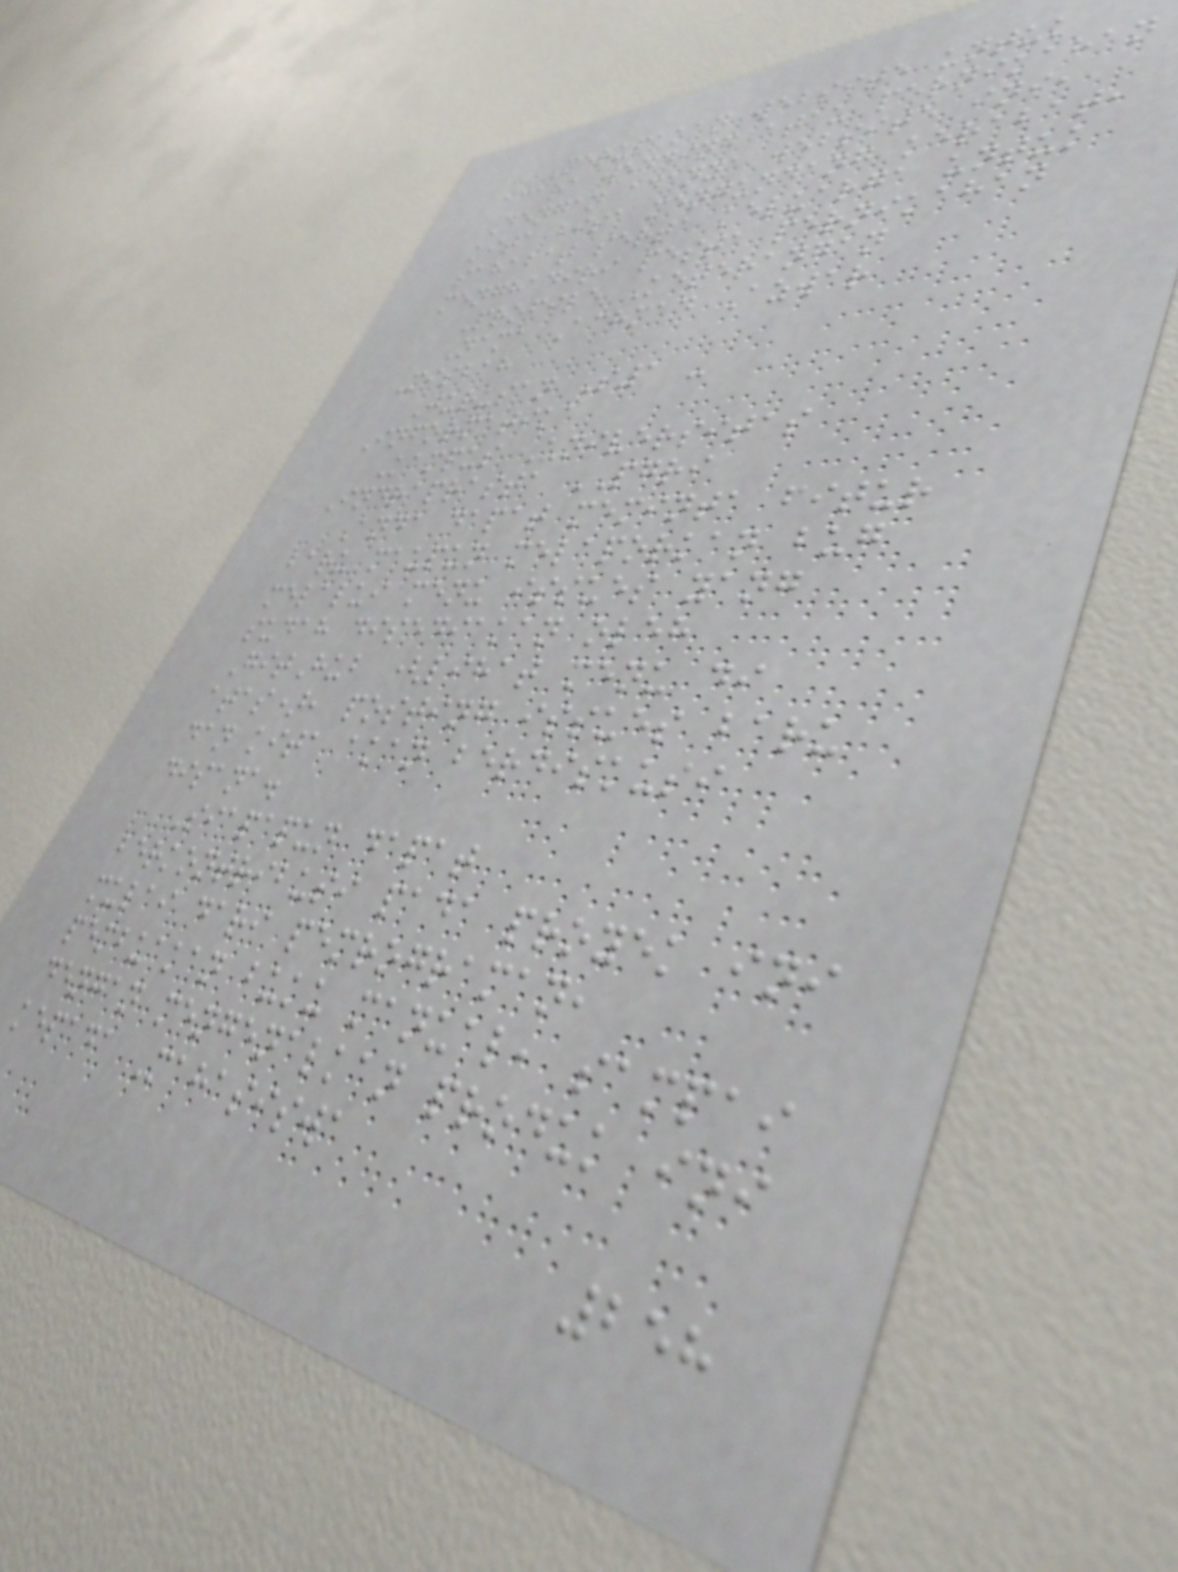Merupakan website untuk
acara wedding atau pernikahan
Dengan adanya website ini,
kita bisa mengundang kerabat,
sahabat serta keluarga untuk
menghadiri pesta pernikahan
Profile Keterangan
Nama Achmad Azwar
Misbah
Jurusan S1 -
Informatika
Kampus Universitas
Indraprasta PGRI
Anda dapat meminta fitur
baru maupun melaporkan bug
melalui menu issues yang
sudah disediakan oleh
GitHub (lihat menu di
atas), posting issues baru
dan kita akan berdiskusi
disana.
Siapapun dapat
berkontribusi pada proyek ini
mulai dari pemrograman,
pembuakan buku manual, sampai
dengan mengenalkan produk ini
kepada Mahasiswa
258
